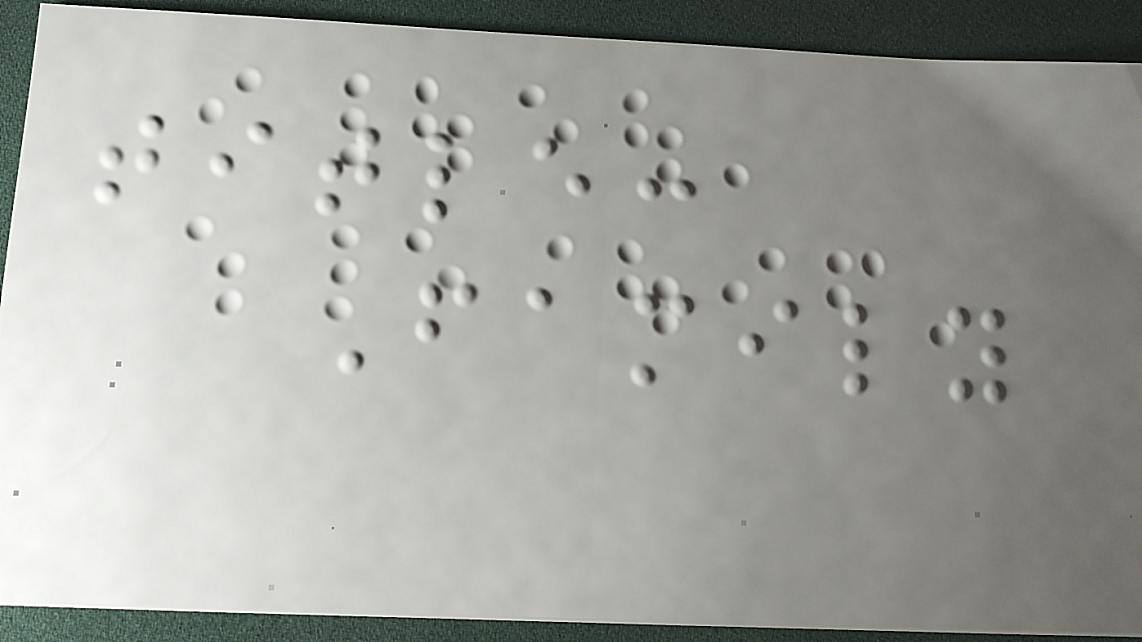title:
Family
